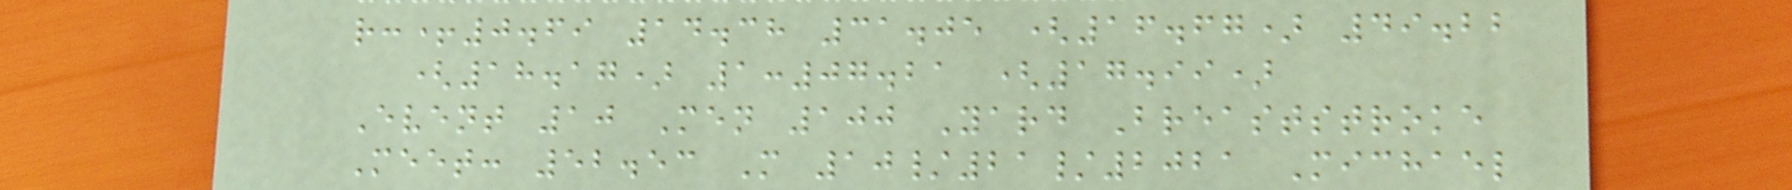r:+0.69 14.38 31.05 (16.67) 49.22
(18.17) 1:07.21 (17.99)
Event 10 Men 100 Yard Breaststroke
Meet: 52.53 M 10/21/2021 Michael
